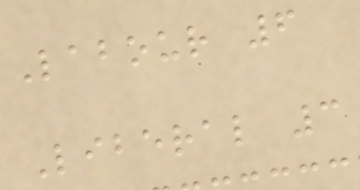Labour 6
Liberal 3
